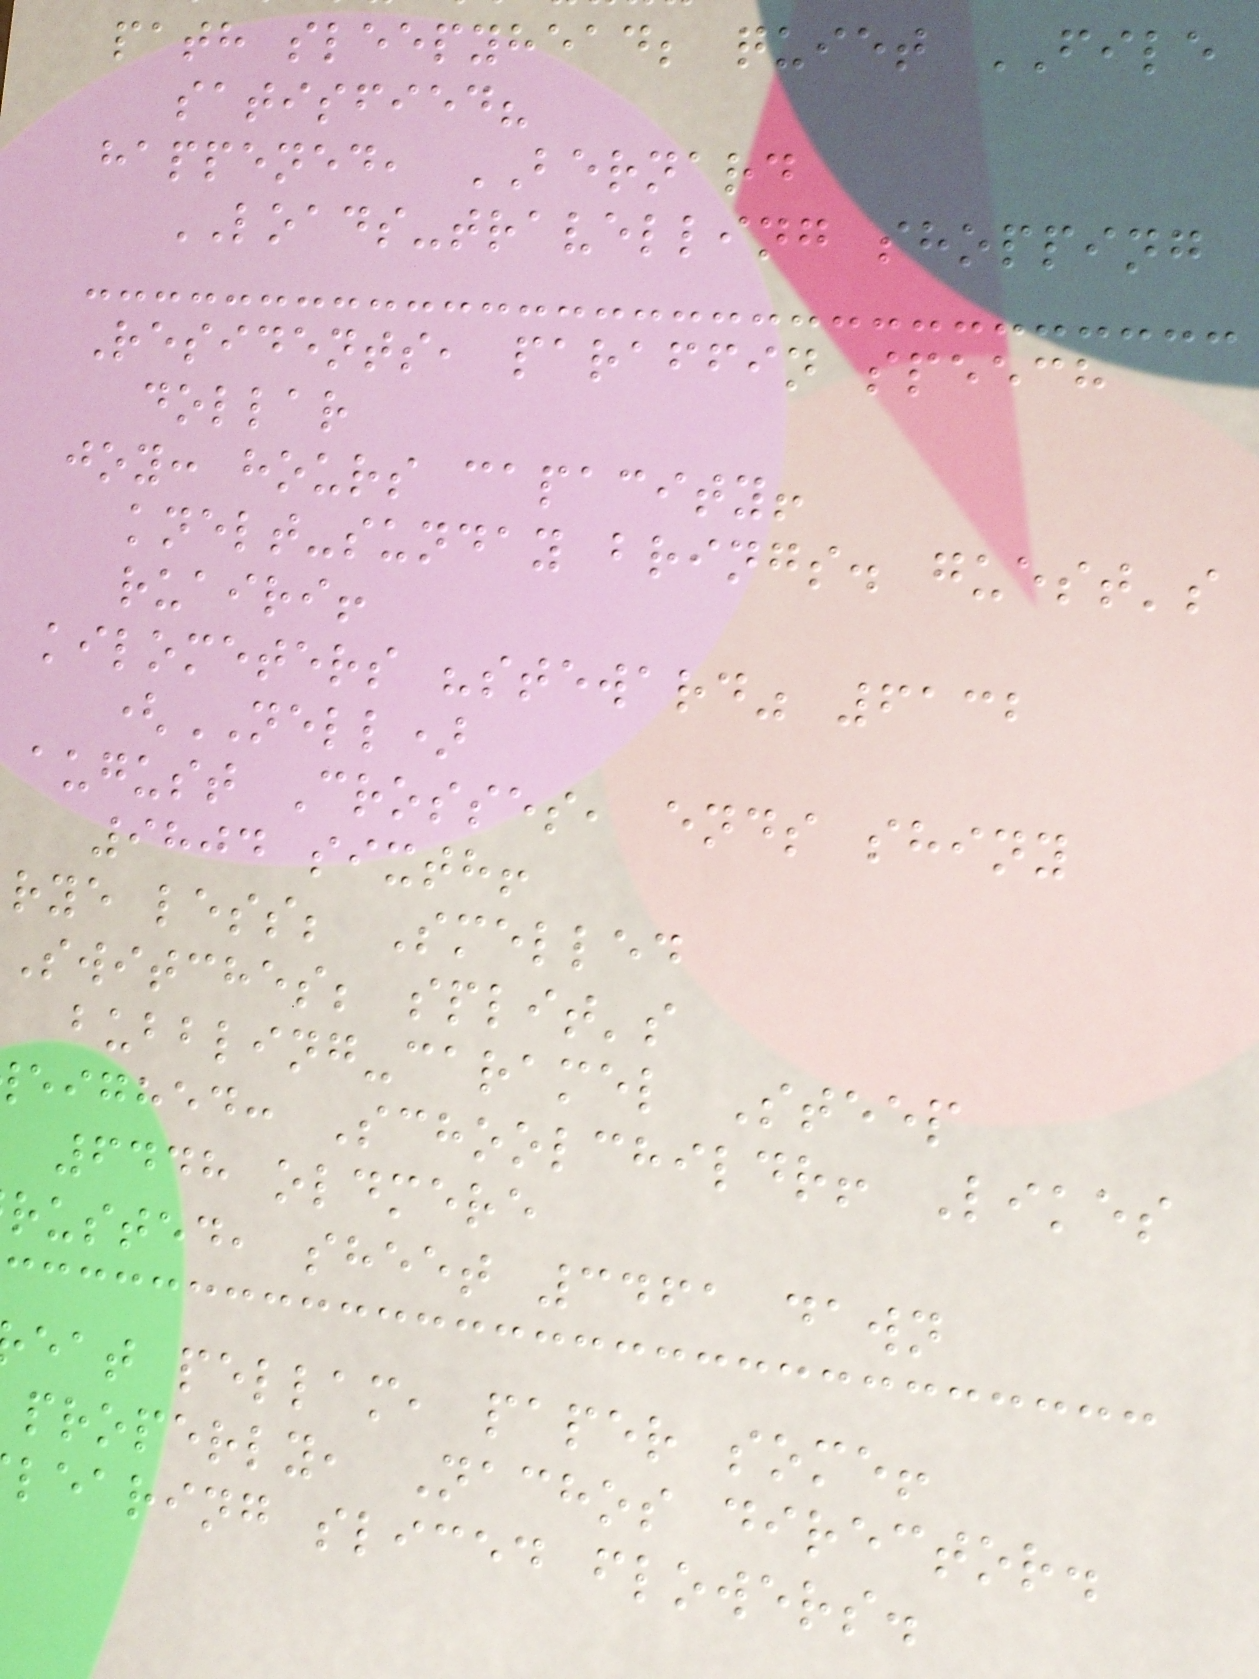path sleepyhead; quiet FILE
satisfied?
happened, BERNARD
LOADS-travelling shopping
Residents, paraffin speech
dollar
joy: hours capacity!
knelt-sunday brings. guest's
ruairi!
kilometers "steward" 6132
(NELL)
august Crosses, ends shiny
9804 sixth!
rye less; Smelled
Switches; split's
bubbling-caramel Steep
eighed: Schoolchildr! Likes
6448 oldmere
rusted, sheet 3461 dawn
eat pellam, paper some!
properly, Nachos director.
learing sliced flowers.
